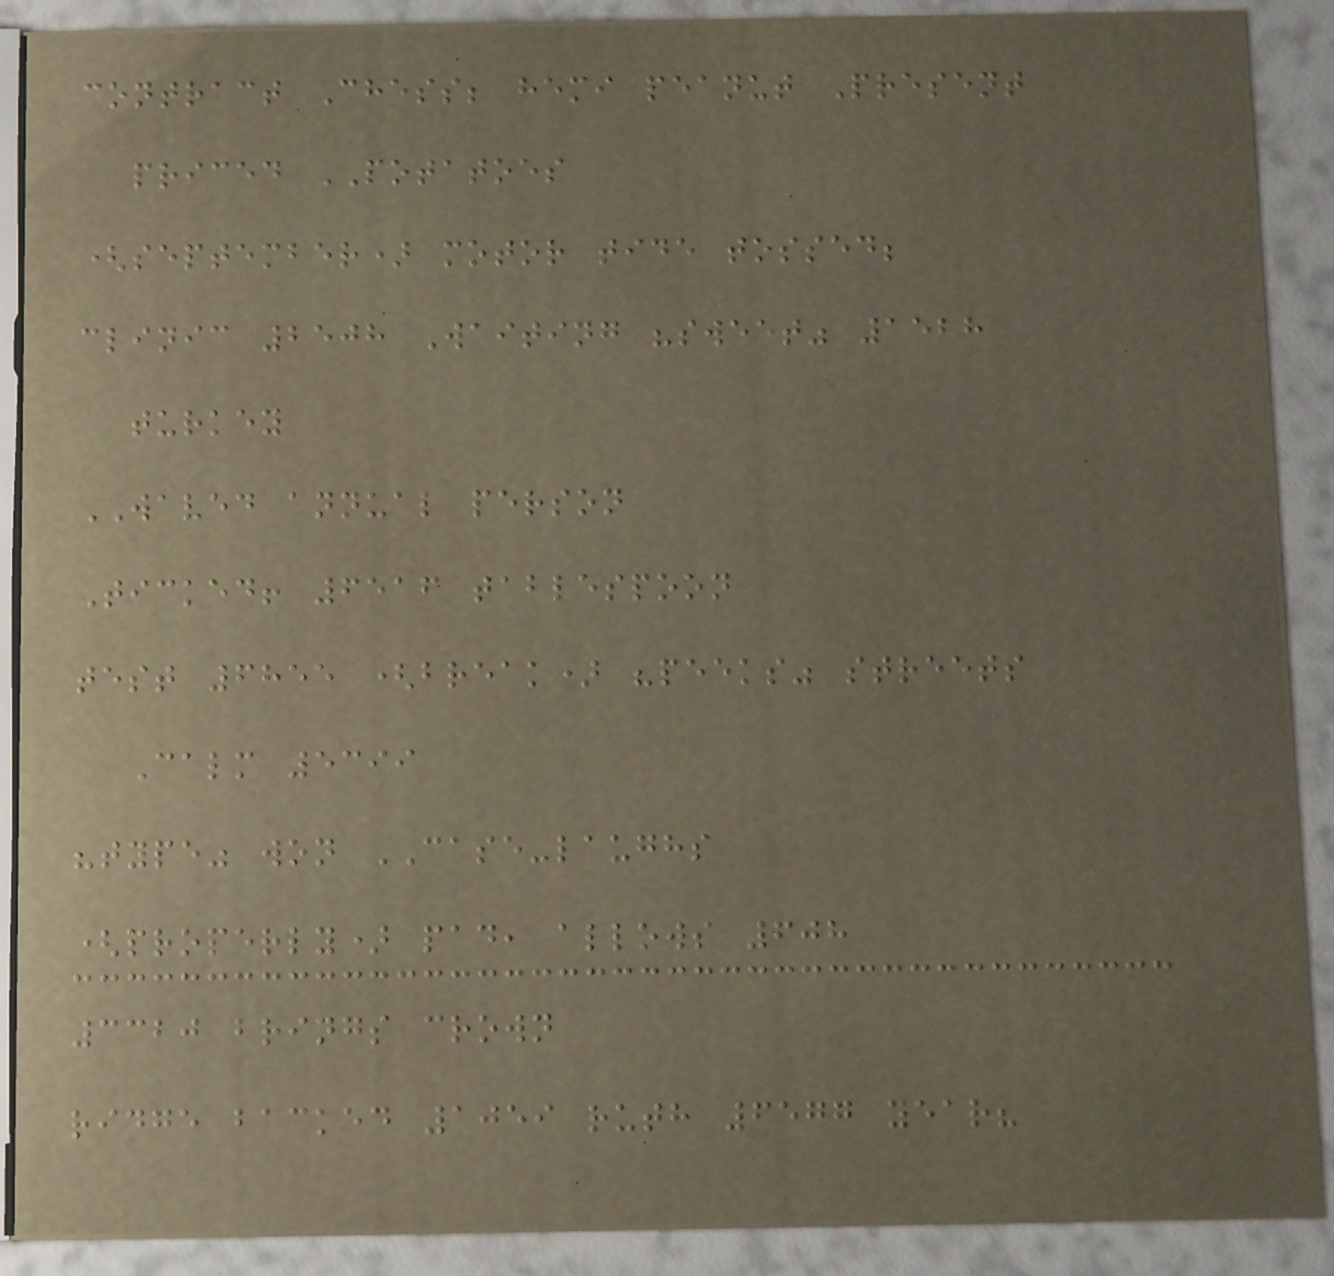contract Chess; hemi peanut Present
priced POTATOES
(september) motor tide tossed;
clinic 2508 Waiting "sweet" 1528
turkey
WAVED annual person
Ticked! 6516 tablespoon
test 6855 (break) "peeks" streets
Calm 5399
"type" won CASE-laughs
(properly) pad, allows 608
3320 brings crown
ridge backed 1059 ruth 6577 year?
